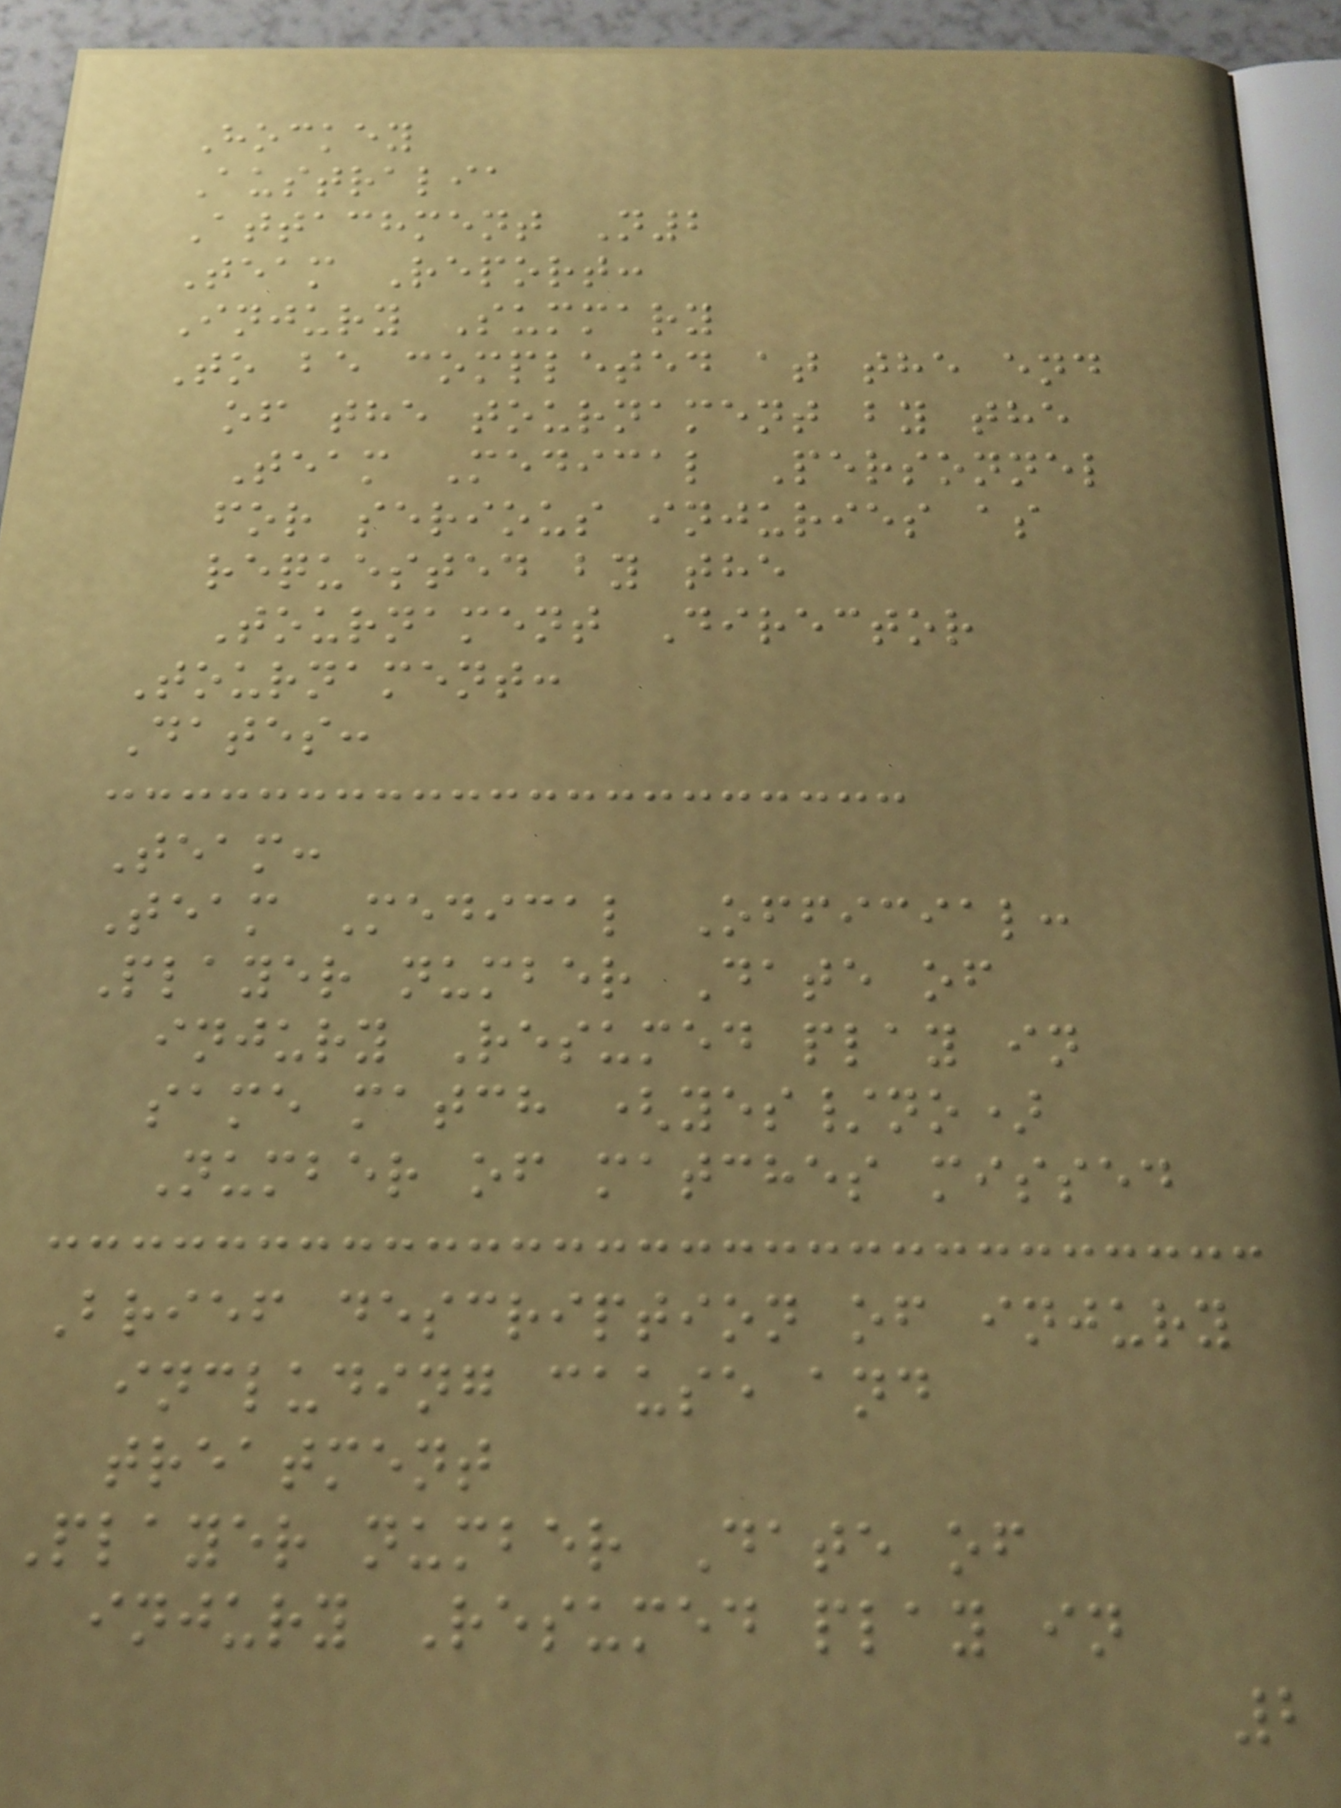Hockey
Australia
Attachment N2
Team Report:
Injury Summary
To be completed at the end
of the tournament by the
Team Medical Personnel
for serious injuries as
requested by the
Tournament Director
Tournament:
Dates:
Team:
Team Medical Official:
Player number Date of
injury Resumed play in
same match (yes/no)
Number of matches missed
Brief description of injury
including cause and
treatment
Player number Date of
injury Resumed play in
2
